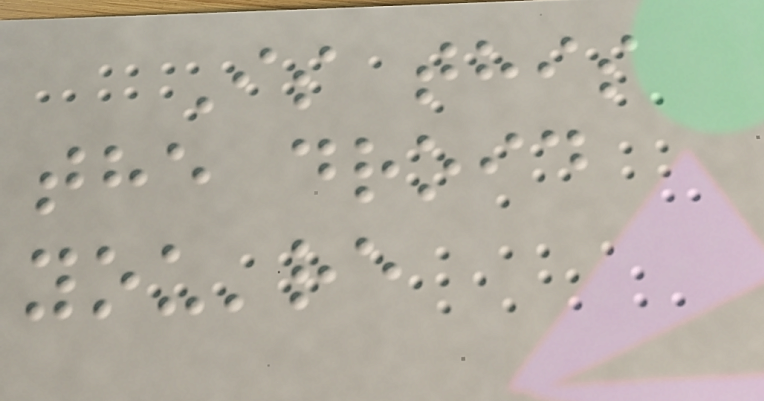Is this
the droid
you're
